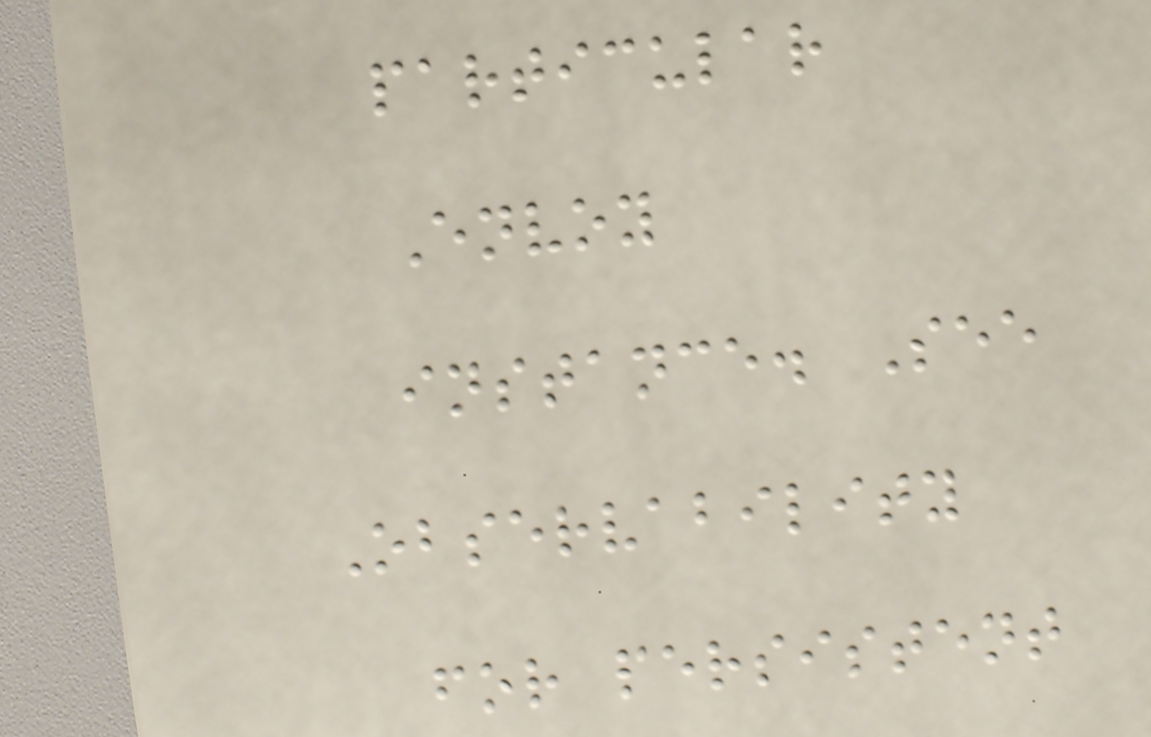particular
Envoy
instance. See
Observability
for persistent
